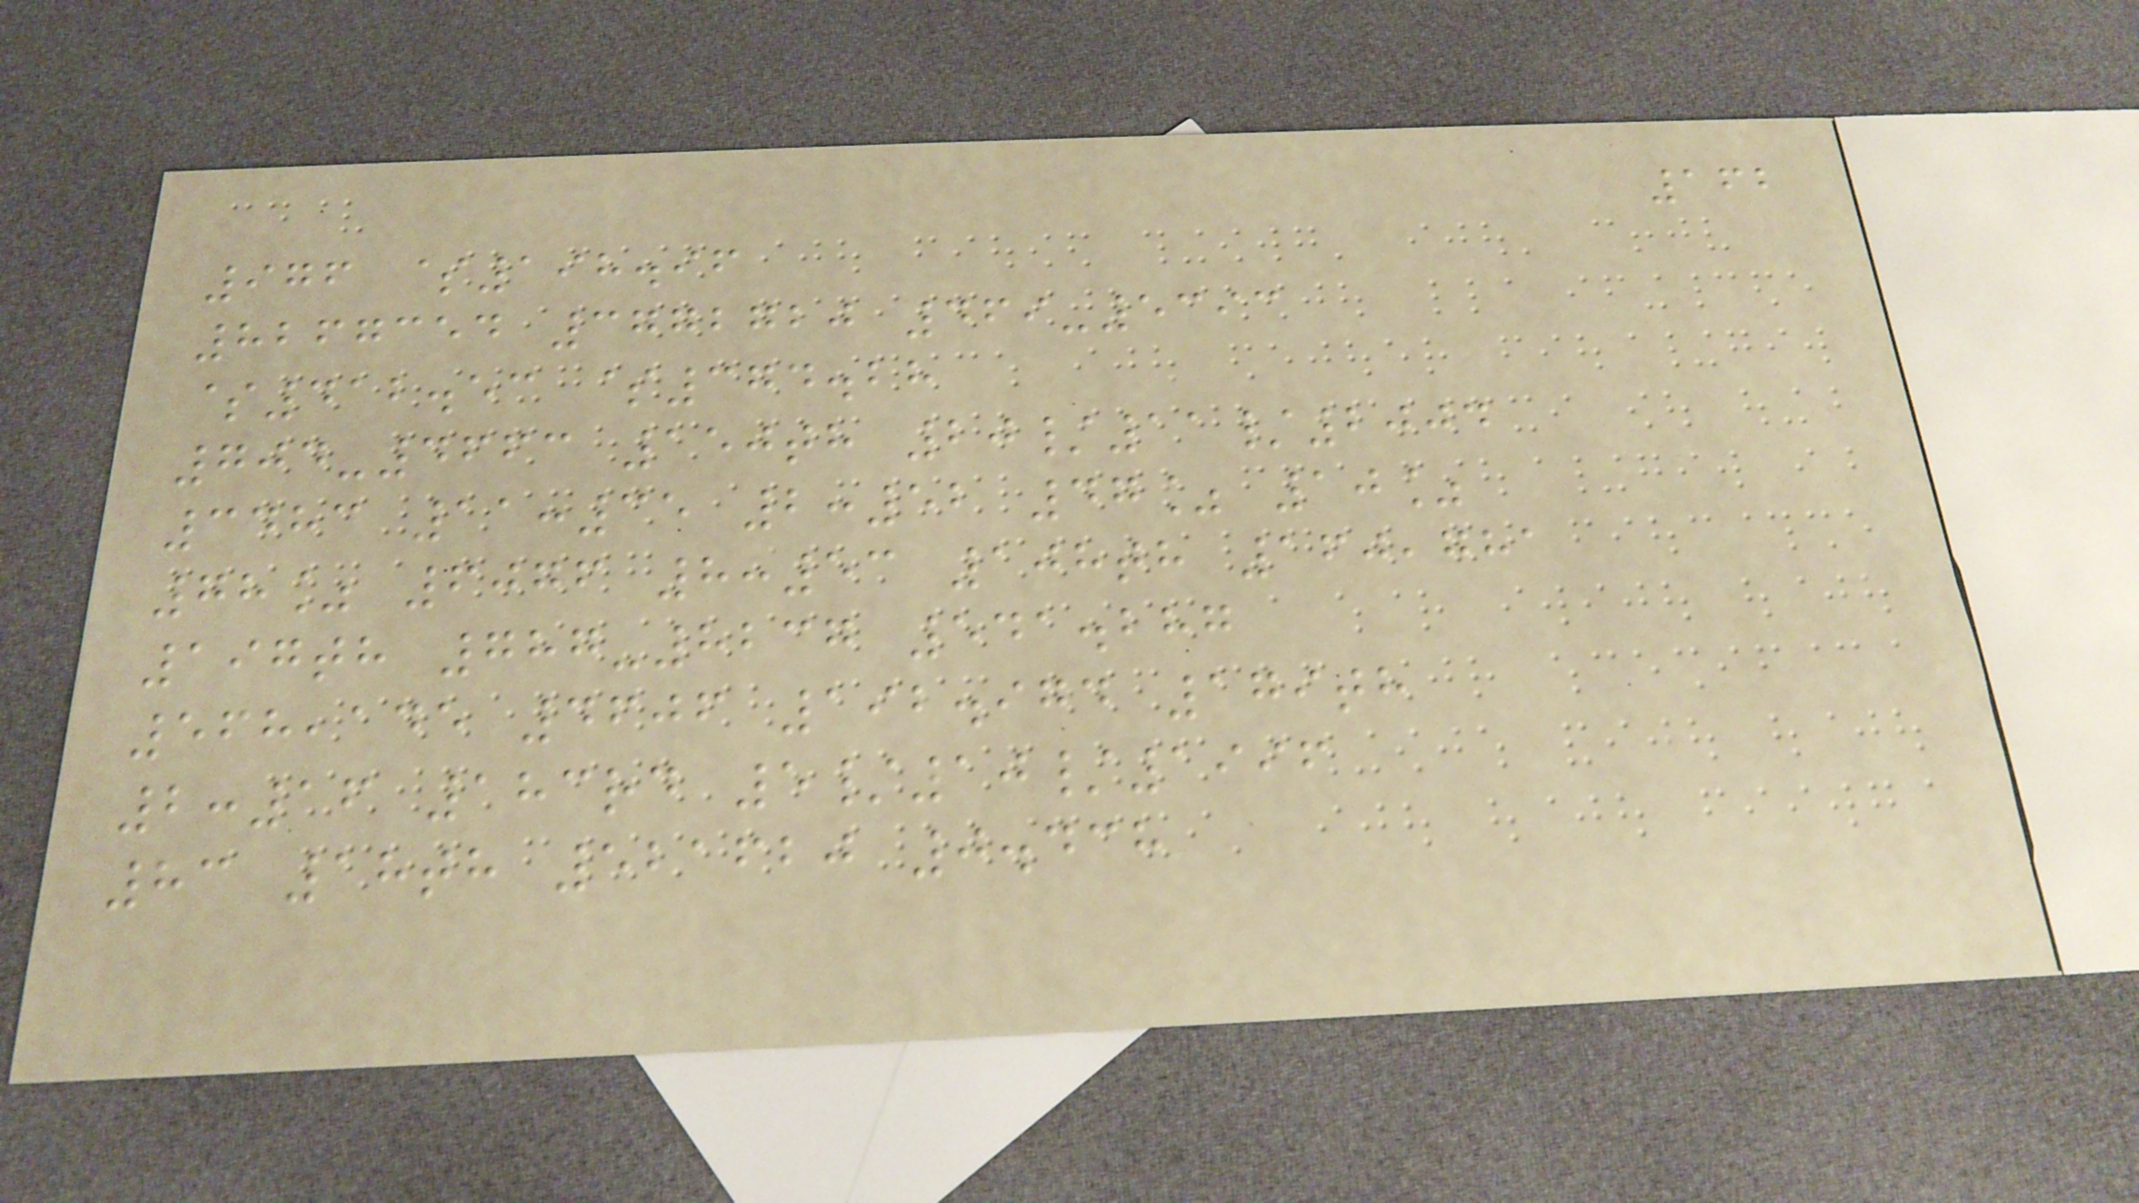162
976 $198.96
8267354 3772720 469-5393
$412.53 $374.28
704-4663 150th 20/11/2004
3483 11:35 2:52 47% 10%
78% 6076 8:53 108th 160,781
197th 787-8237 541.287
568,145 4606 192.974 179th
2:16 183rd 5/10/1996
83 18th 521620 0.438
